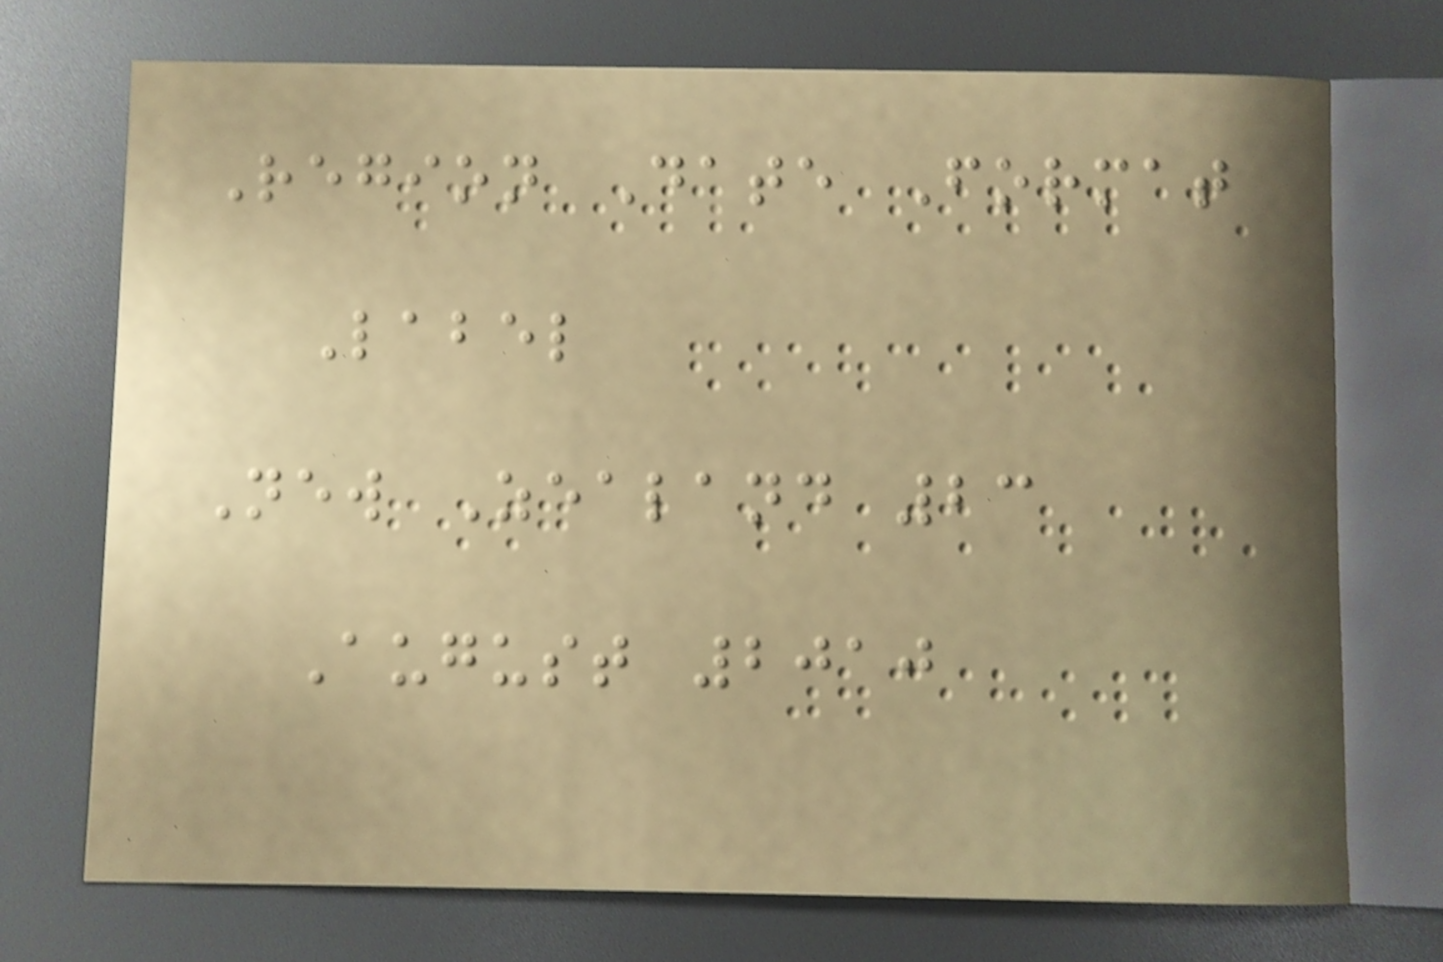Region Date Format
Label
New Zealand 23
August 2010
